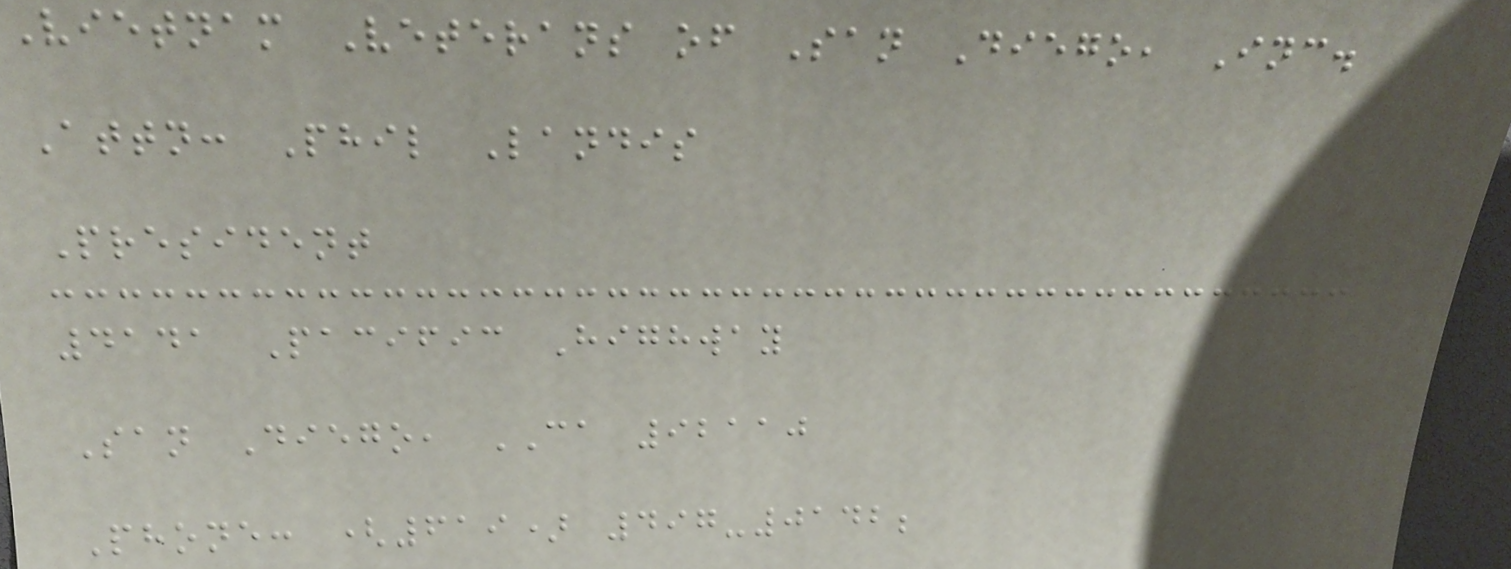Vietnam Veterans of San Diego, Inc.
Attn: Phil Landis
President
4141 Pacific Highway
San Diego, CA 92110
Phone: (619) 497-0142;
